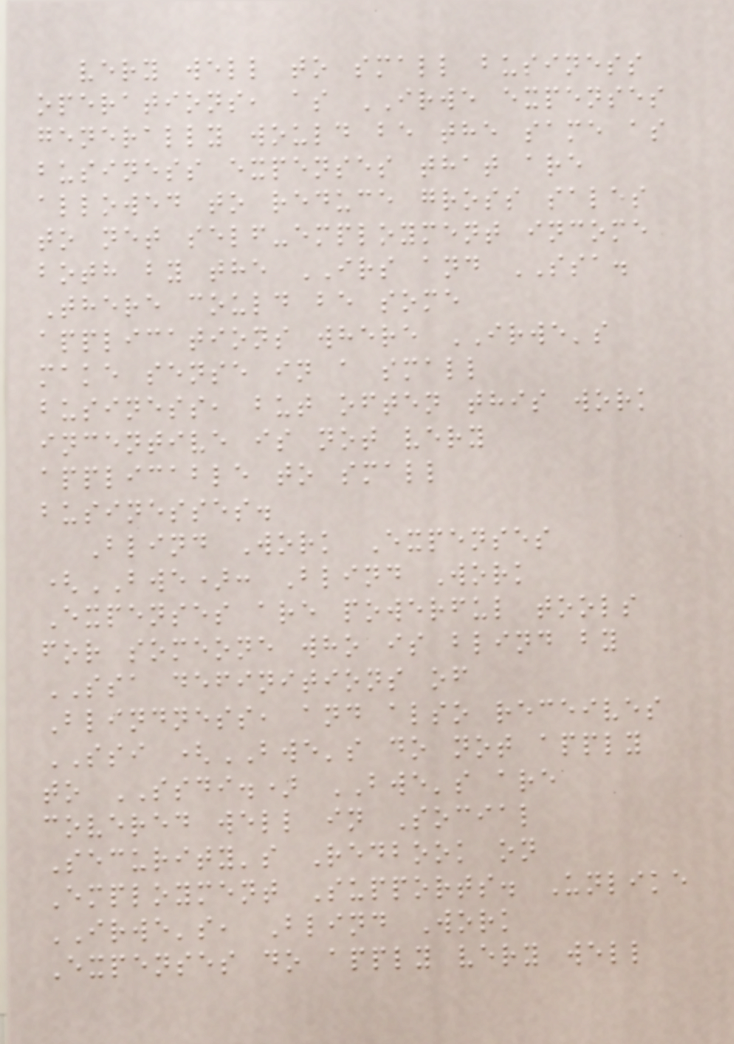very well to small business
operations, as IRWE expenses
generally would be the same as
business expenses that are
allowed to reduce gross sales
to net self-employment income
both by the IRS and SSA.
There could be some
applications where IRWE's
make sense in a small
business, but often this work
incentive is not very
applicable to small
businesses.
Blind Work Expenses
(BWE): Blind Work
Expenses are powerful tools
for someone who is blind by
SSA definitions of
Blindness, and also receives
SSI (BWE's do not apply
to SSDI.) BWE's are
covered well in Social
Security's Redbook on
Employment Supports. Unlike
IRWE's, Blind Work
Expenses do apply very well
